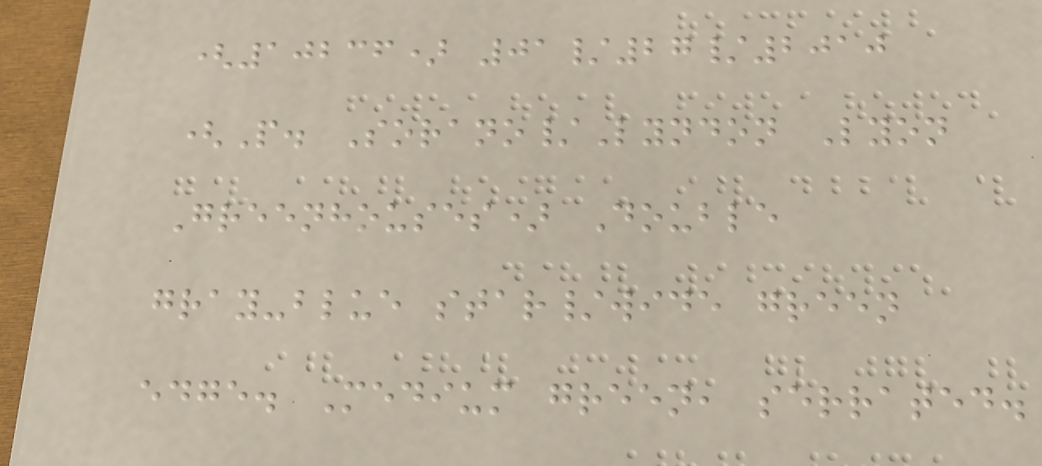(10236) 01/27/2010
(P. Sorano/Lyndon Lyon
Greenhouses) Double
gray-blue star/wide green
edge. Medium green, serrated.
